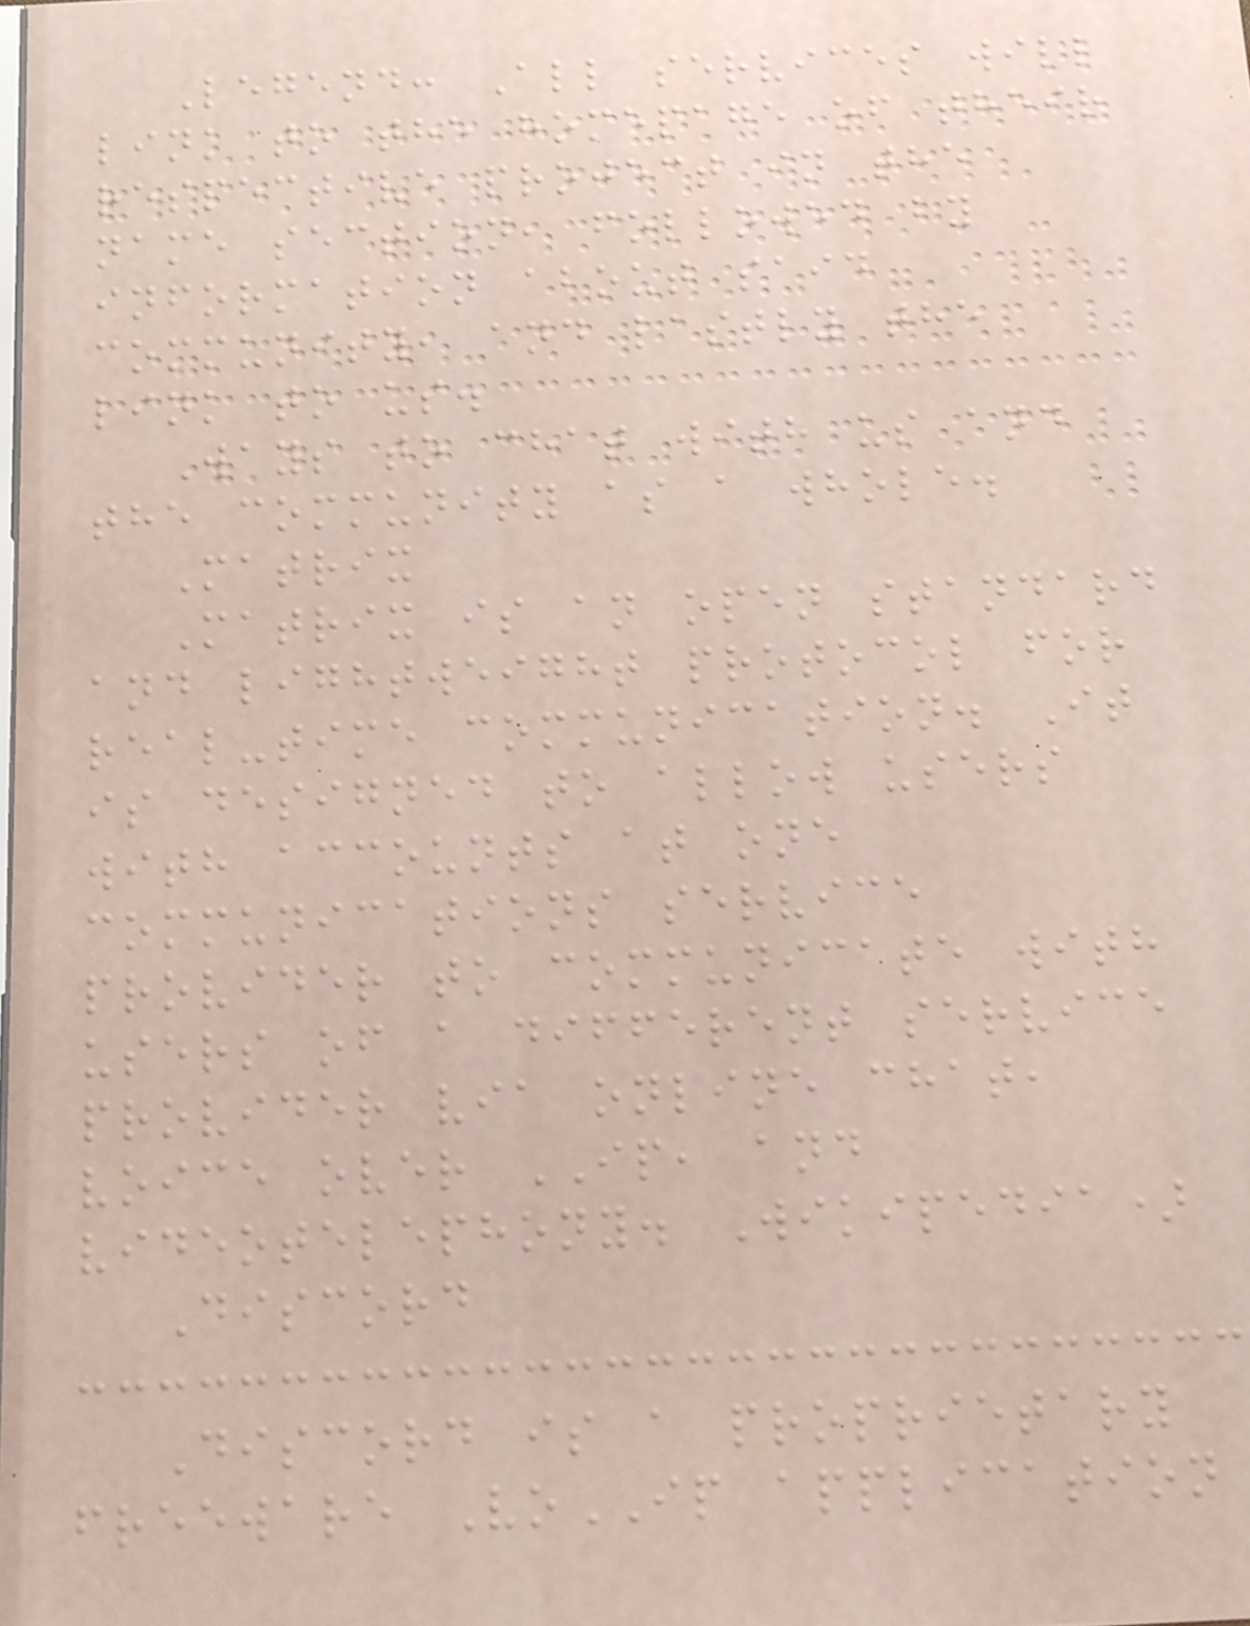Legend: All services will
link to the homepage of their
respective project in the
name section, followed by
information about said
community, and lastly the
link to us.
Ways to chat with us and
the community as a whole.
Matrix
Matrix is an open standard
and lightweight protocol for
real-time communication. It
is designed to allow users
with accounts at one
communications service
provider to communicate with
users of a different service
provider via online chat,
voice over IP, and
videotelephony. Wikipedia)
Discord
Discord is a proprietary
freeware VoIP application
